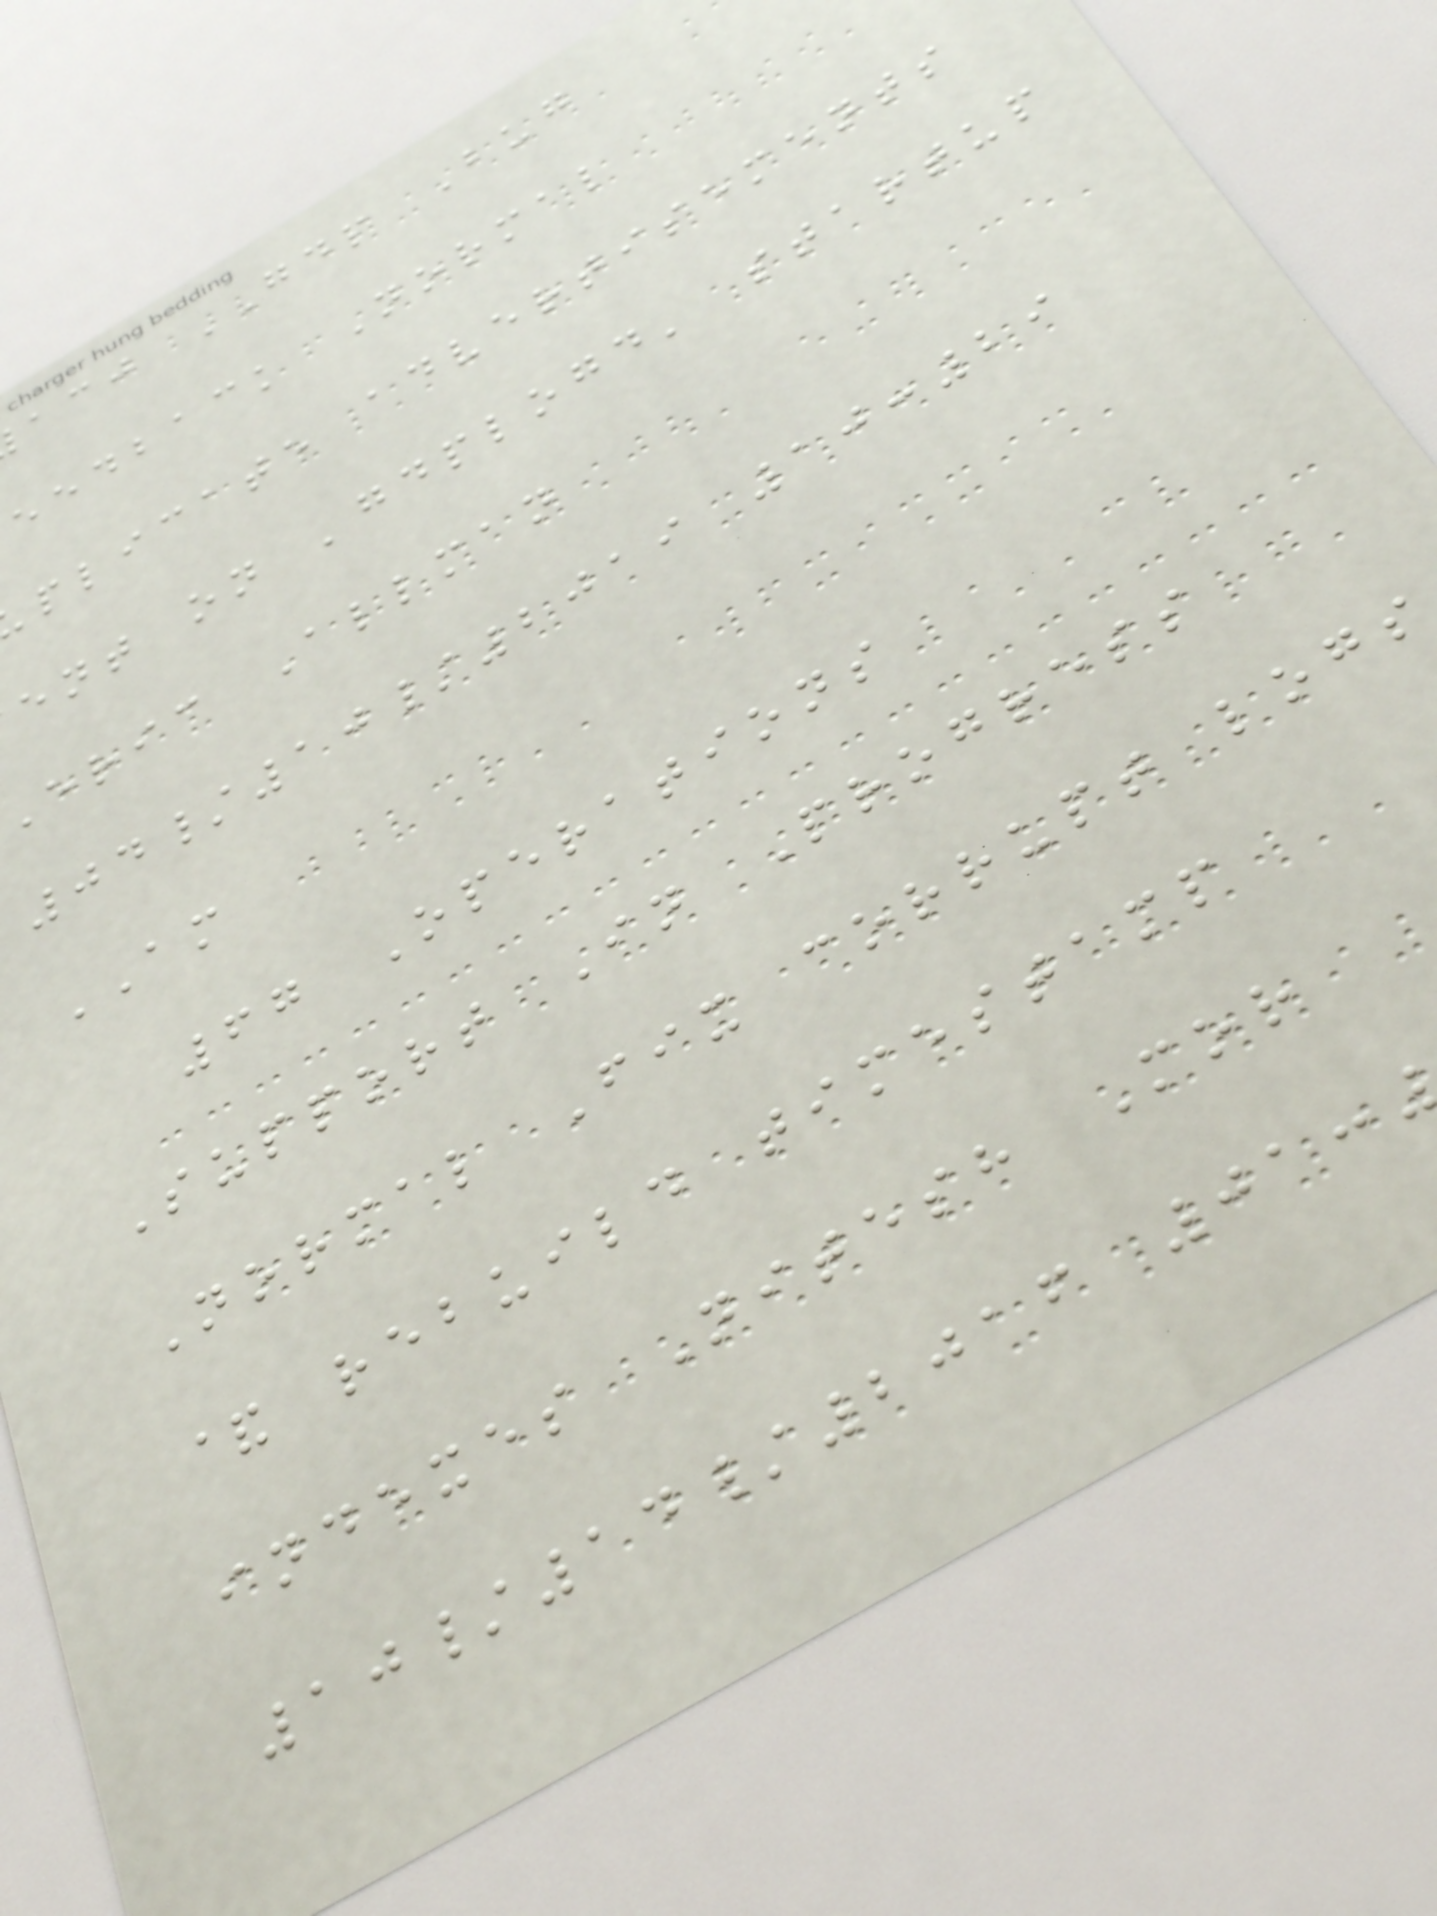acj GDP Bug
eedback Normal
plicate advertisements
ent on 'gdplogd' startup
Eric Allman
04/10/2019 10:29
AM
67 Operations
Support In Progress
Normal Fix corrupt logs
& rebuild timestamp
indexes Nitesh Mor
10/14/2016 01:
